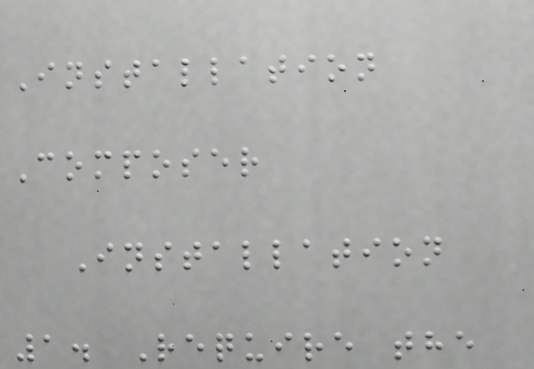Installation
Composer
Installation
1. Require the
